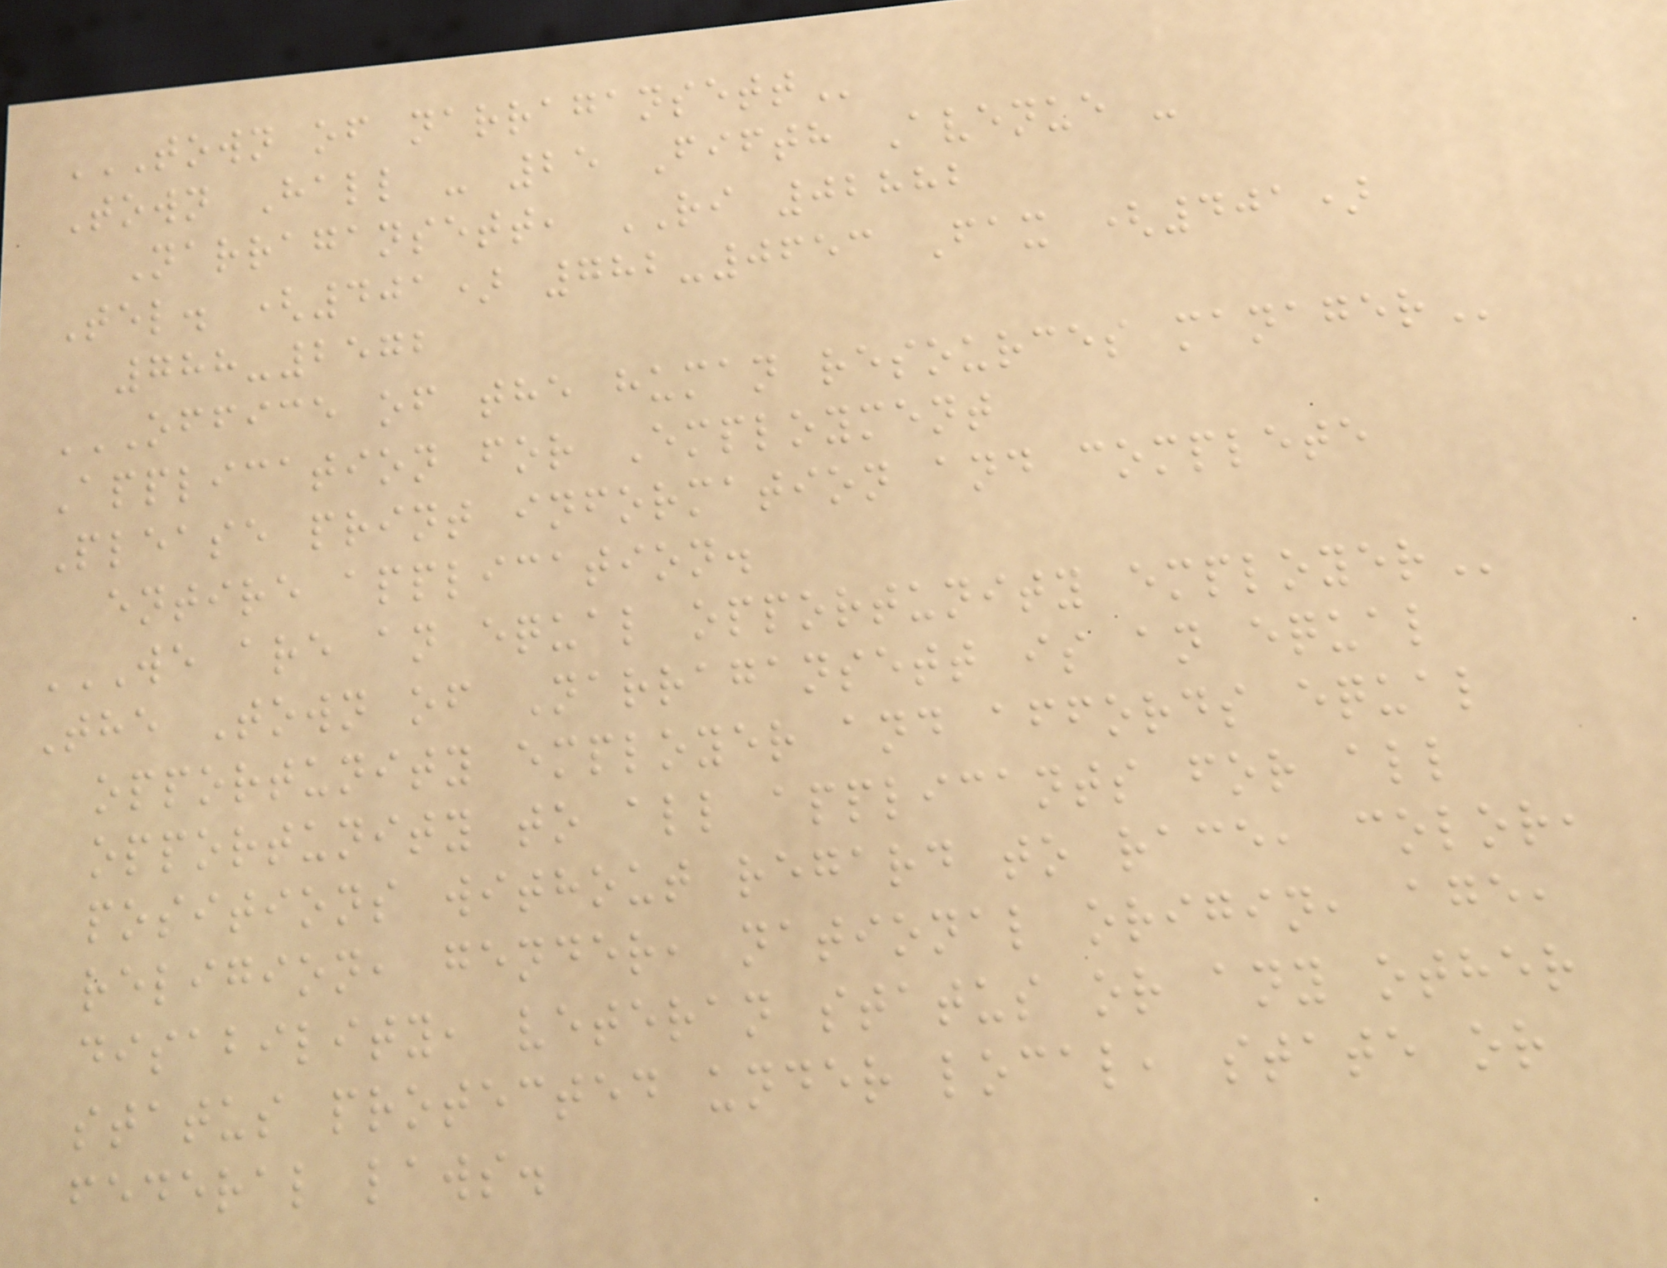TOWN OF NARRAGANSETT
Town Hall - 25 Fifth Avenue -
Narragansett, RI 02882
Tel. (401) 782-0653 Fax (401)
788-2572
OFFICE OF THE HUMAN RESOURCES MANAGER
Application for Employment
Please print information and complete
entire application.
WE ARE AN EQUAL OPPORTUNITY EMPLOYER
The Town of Narragansett is an equal
opportunity employer and affords equal
opportunity to all applicants for all
positions without regard to race, color,
religion, gender, national origin, age,
disability, veteran status or any other
status protected under local, state or
federal laws.
